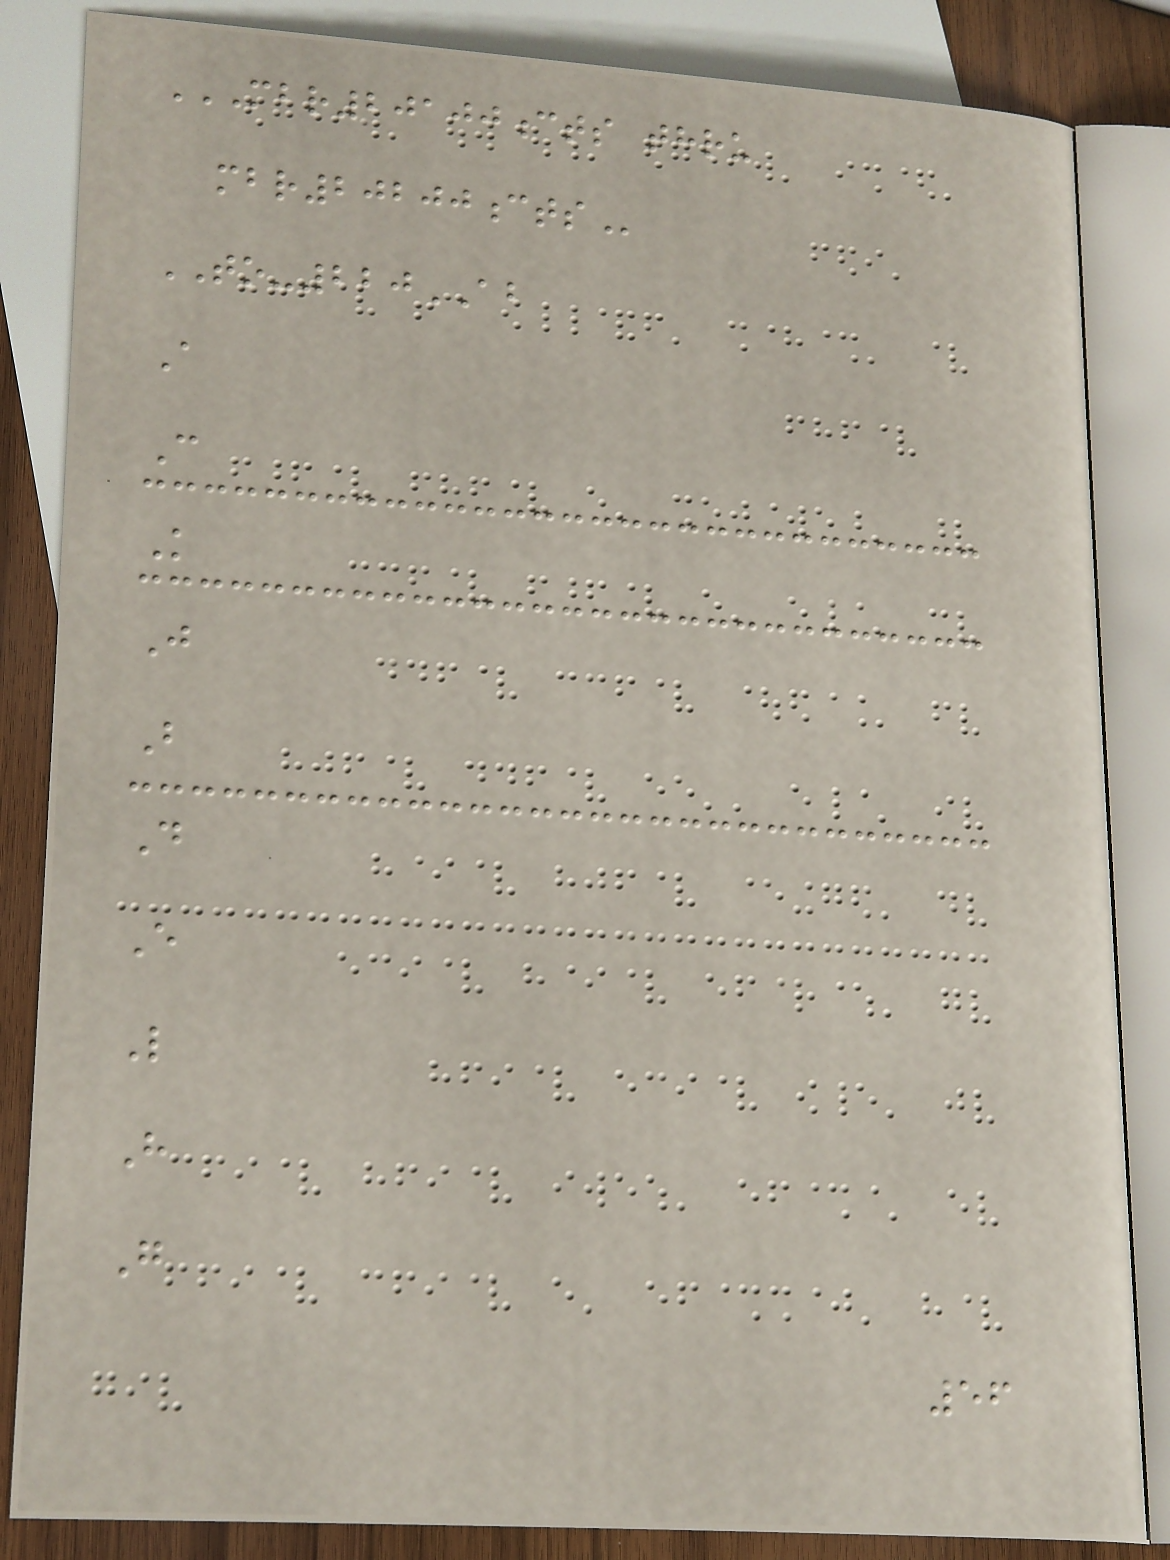MBR20100CTS THRU
MBR20200CTS
TO-220AB
A
C
K
J
B
D
E
L
H
G
56
